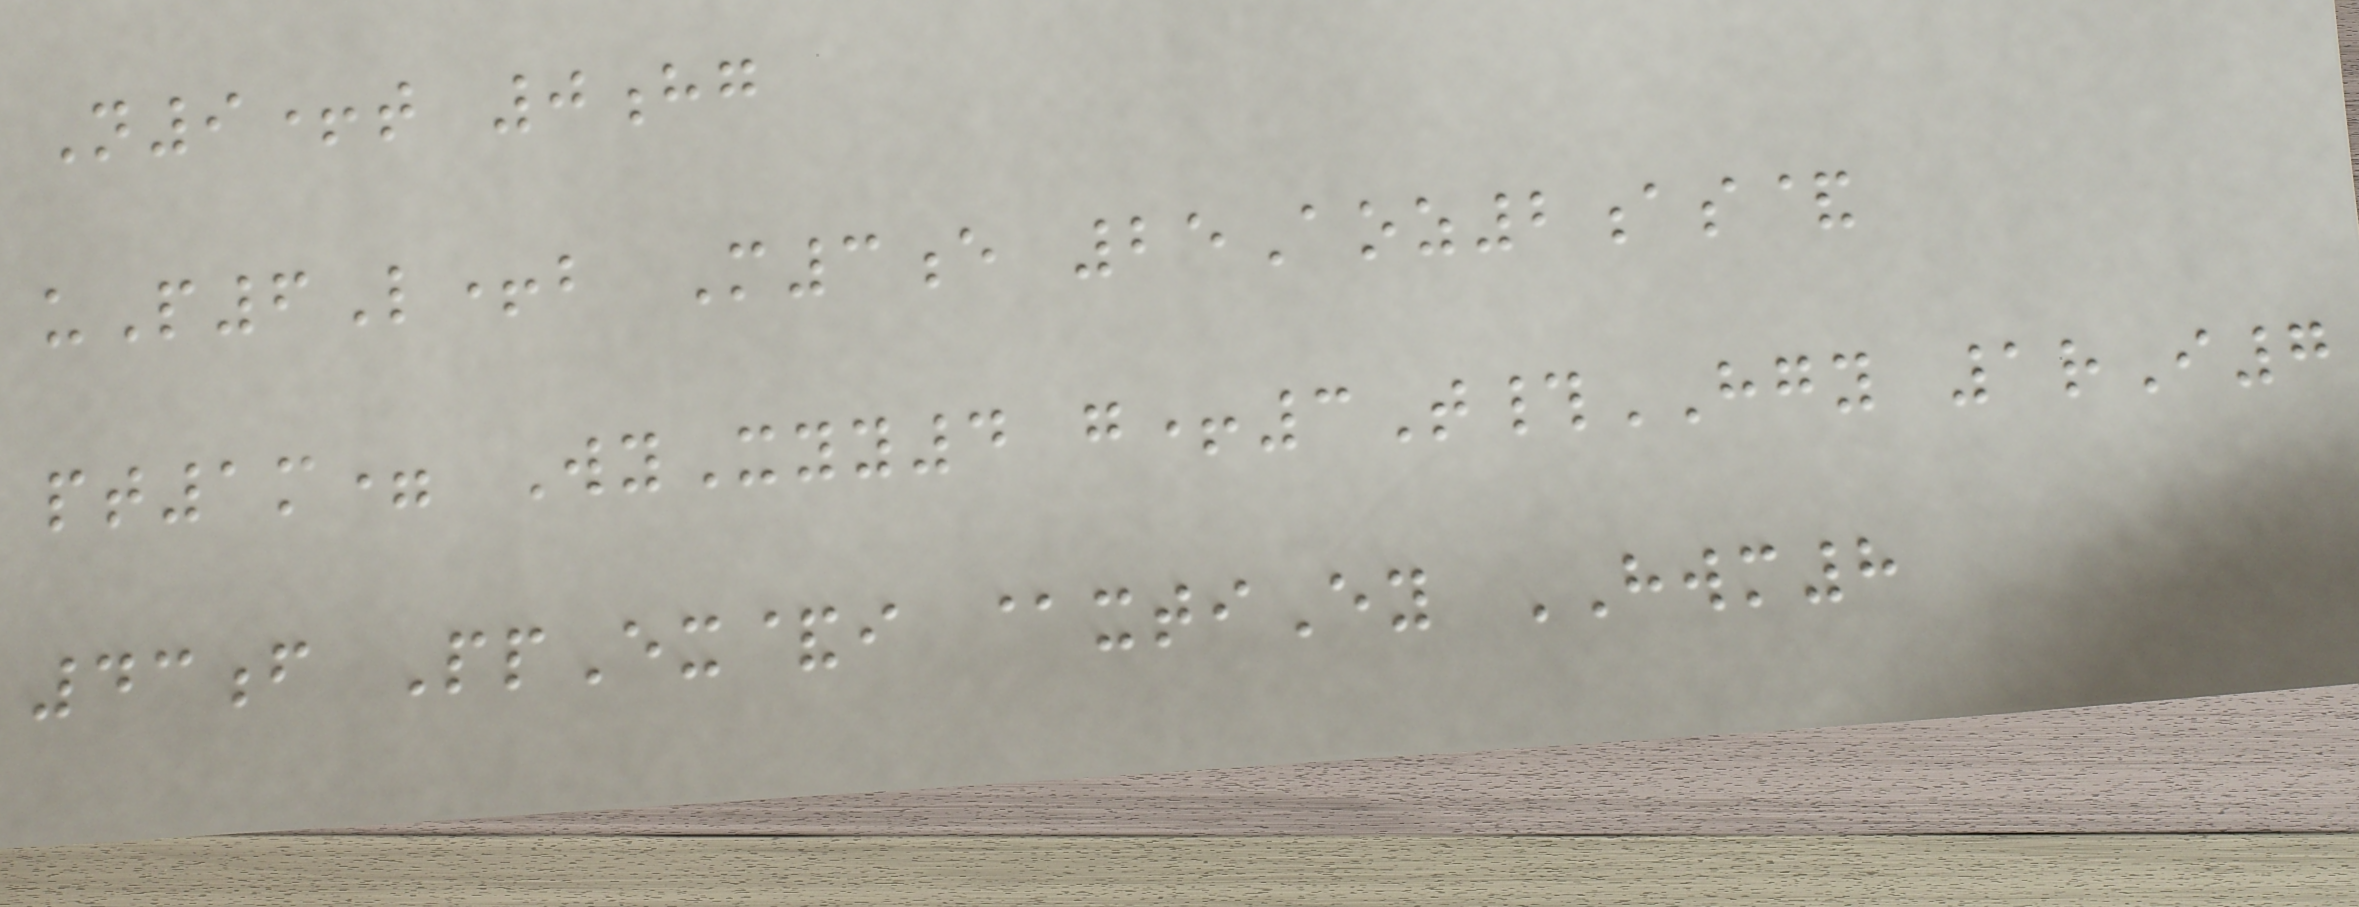N9+t 0hg
uP6L+b M3e 25Aoz2as&
pt1m= WyXyy4 g+3T#HGY 1rI7
43f PpEx&i @xtiEy HWM8
